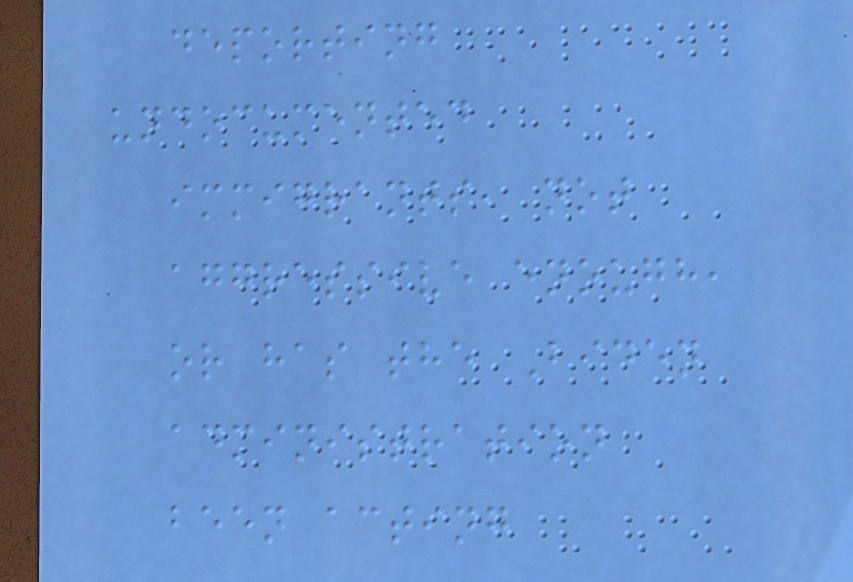deporting
undocumented
immigrants, not
aggressive enough,
or has the Biden
administration
been acting
